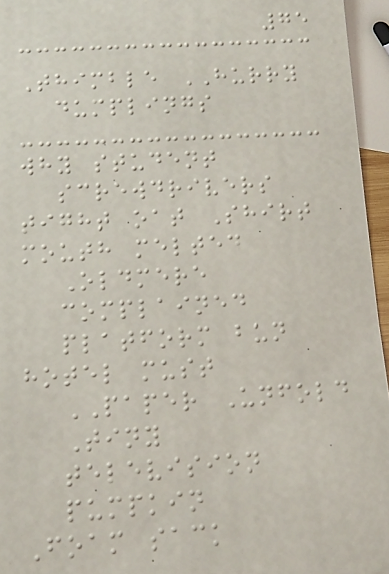75
Thimble HURRY
dumplings
why student
screwdrivers
tight oat Shirt
mouth melted
Oldmere
complained
platform bun
hotel must
PAPER Unfold
Tiny
television
pumpkin
Foam sack
